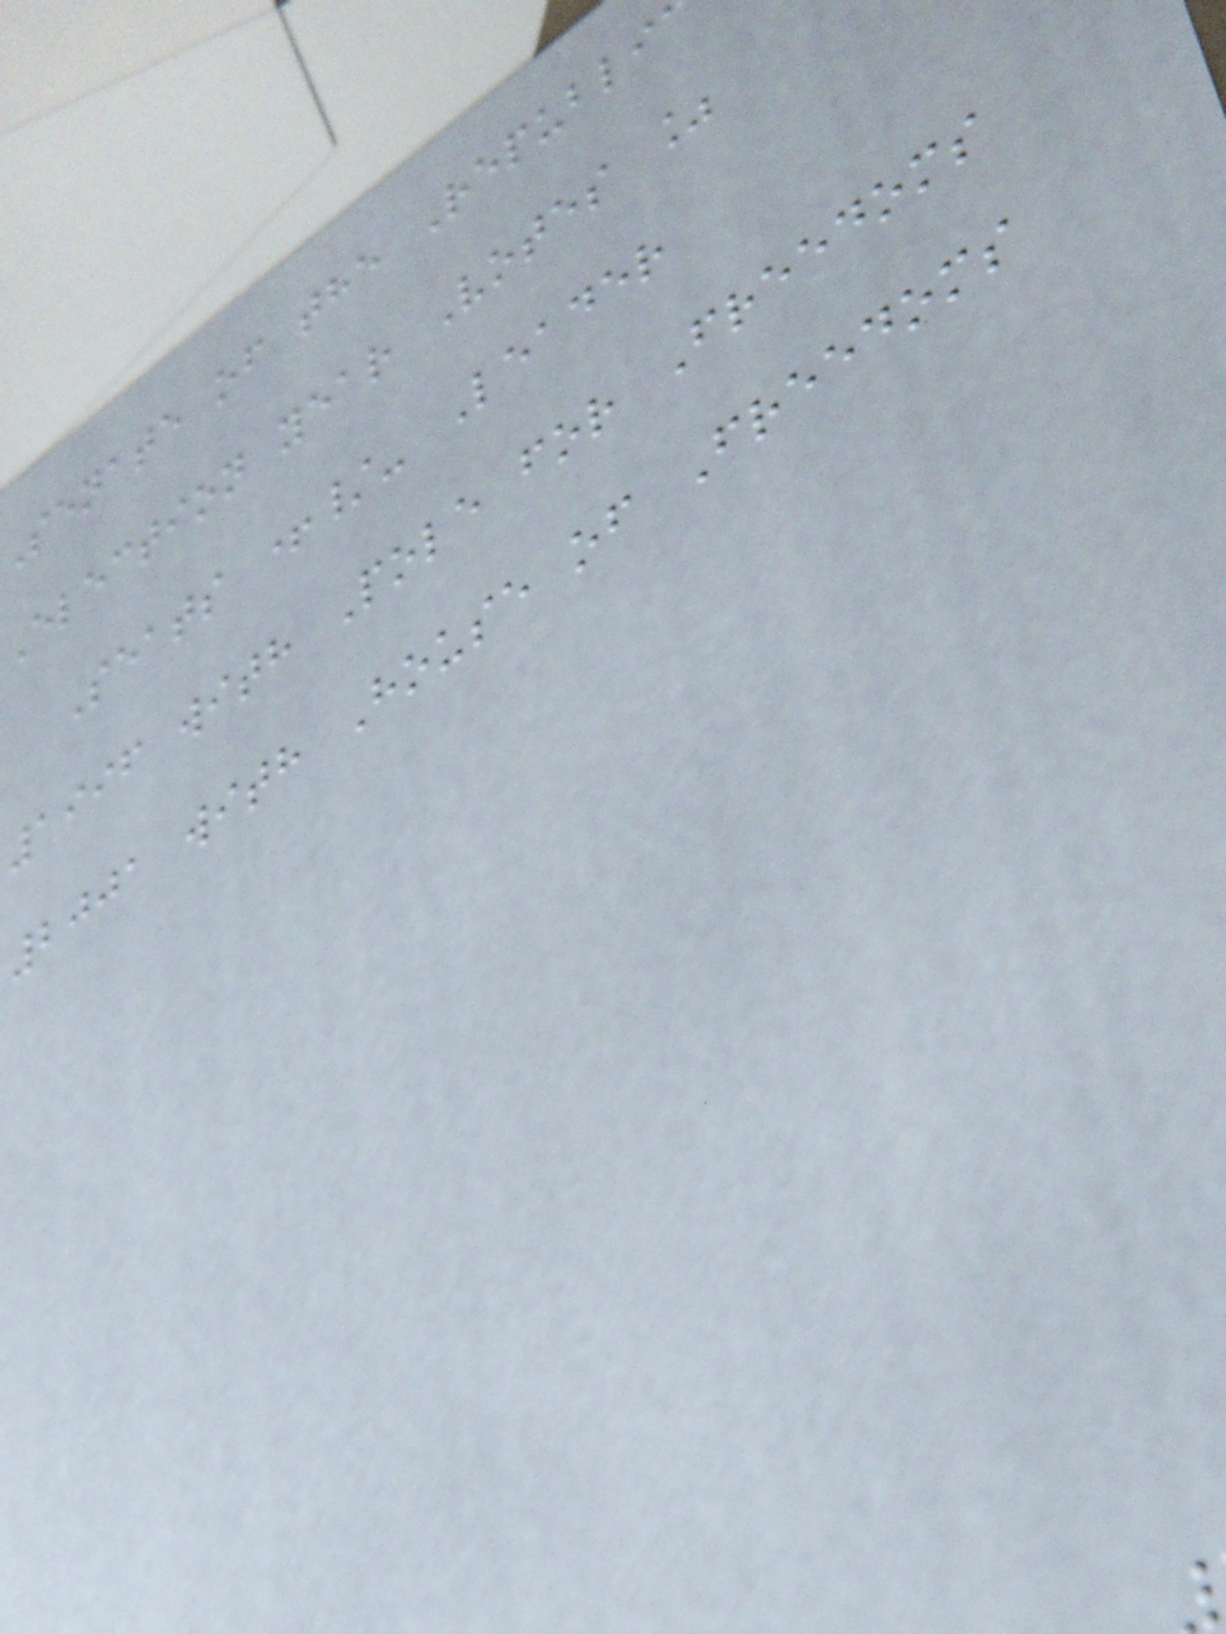Senate of the Republi
Election year Votes %
Seats +/- Leader
1996 with Pole for Freedoms
2001 with House of Freedoms
